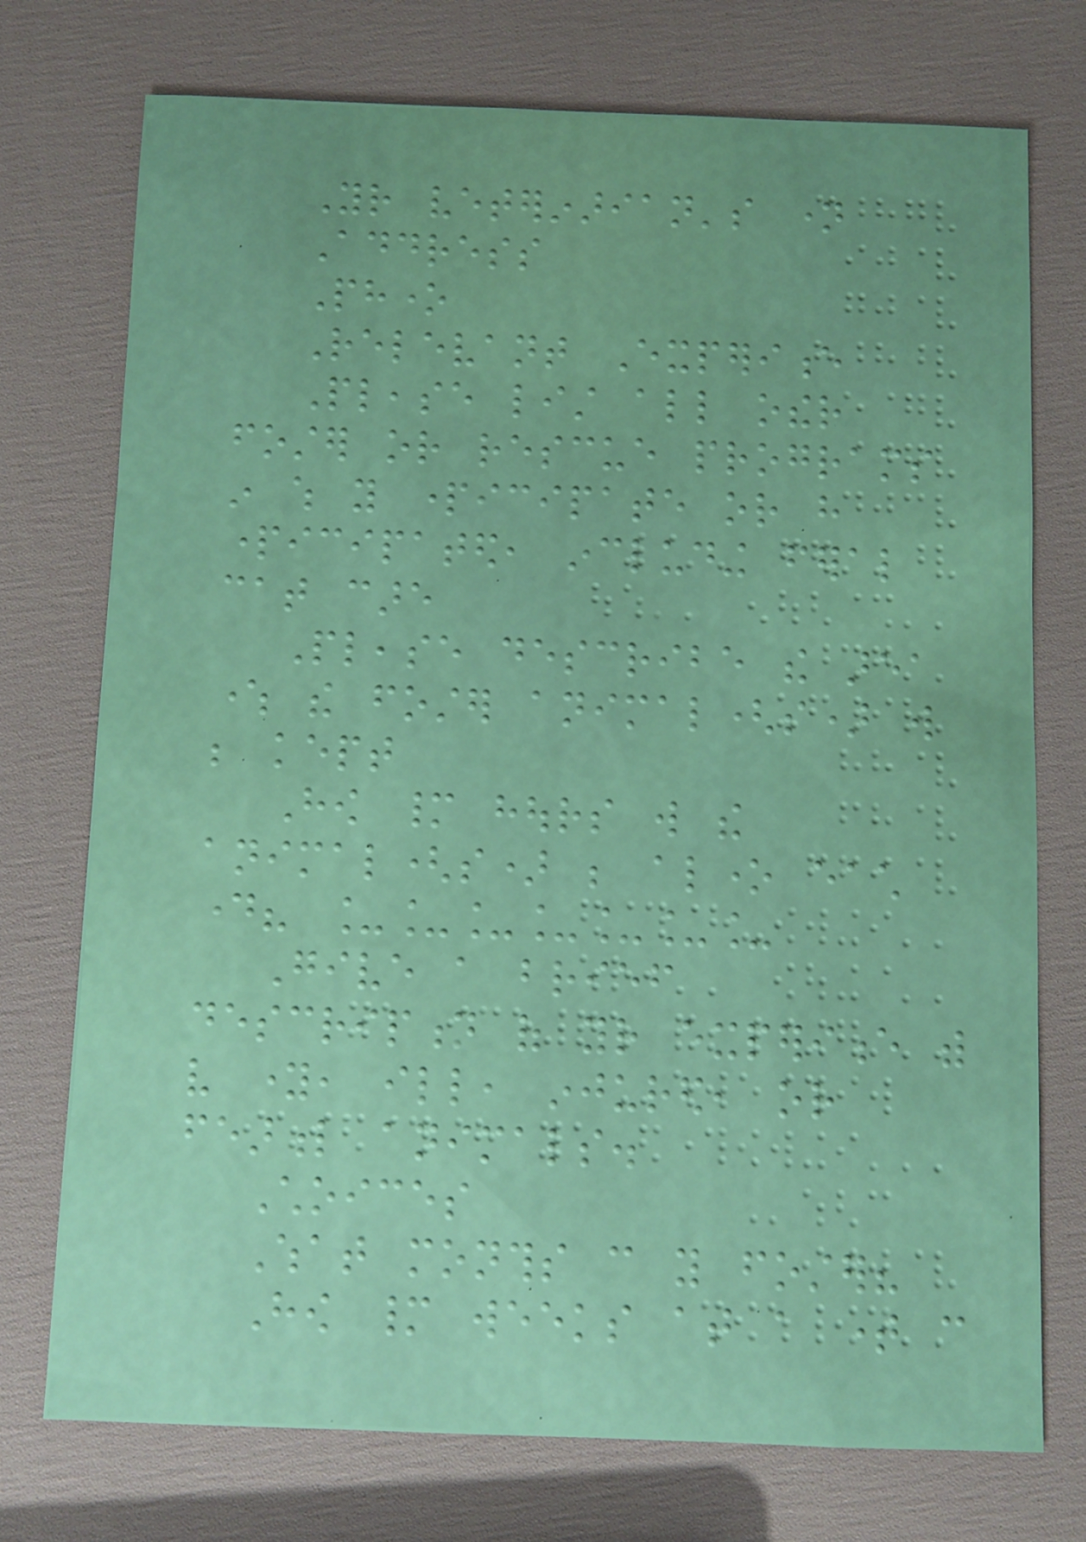Your veterinarian's name
Address
Phone
Relevant Experience
Please list all other
foster or rescue programs
in which you participate or have
participated, including feral
cat care
Please describe the area
where the foster animal(s) will
be kept
How many hours will the
animal(s) be alone each
day? _______
Give a brief
description of your experience with
very young, ill, injured, or
fearful animals.
Choices
What months can you foster?
How many weeks at a time can
